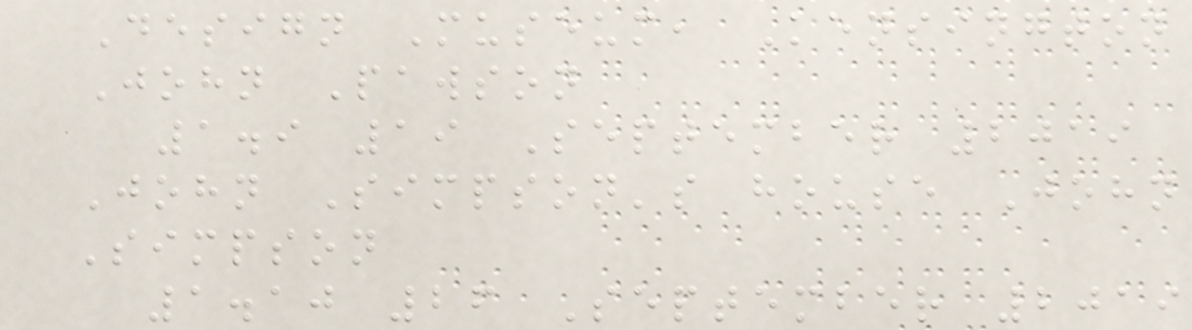Design Museum, Kensington
John Pawson
1.9 19 September 2019
John Simpson's house John
Simpson
1.10 26 September 2019
